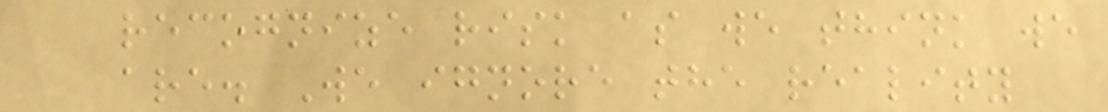recognize risk as we think we
are. We ignore the reality
